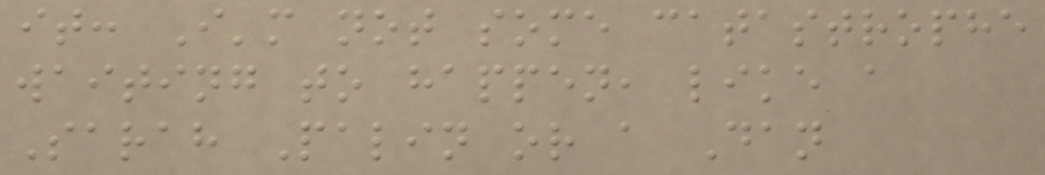it: I'm not some catastrophe
waiting to happen, like a
Sarah Palin or a Dan
